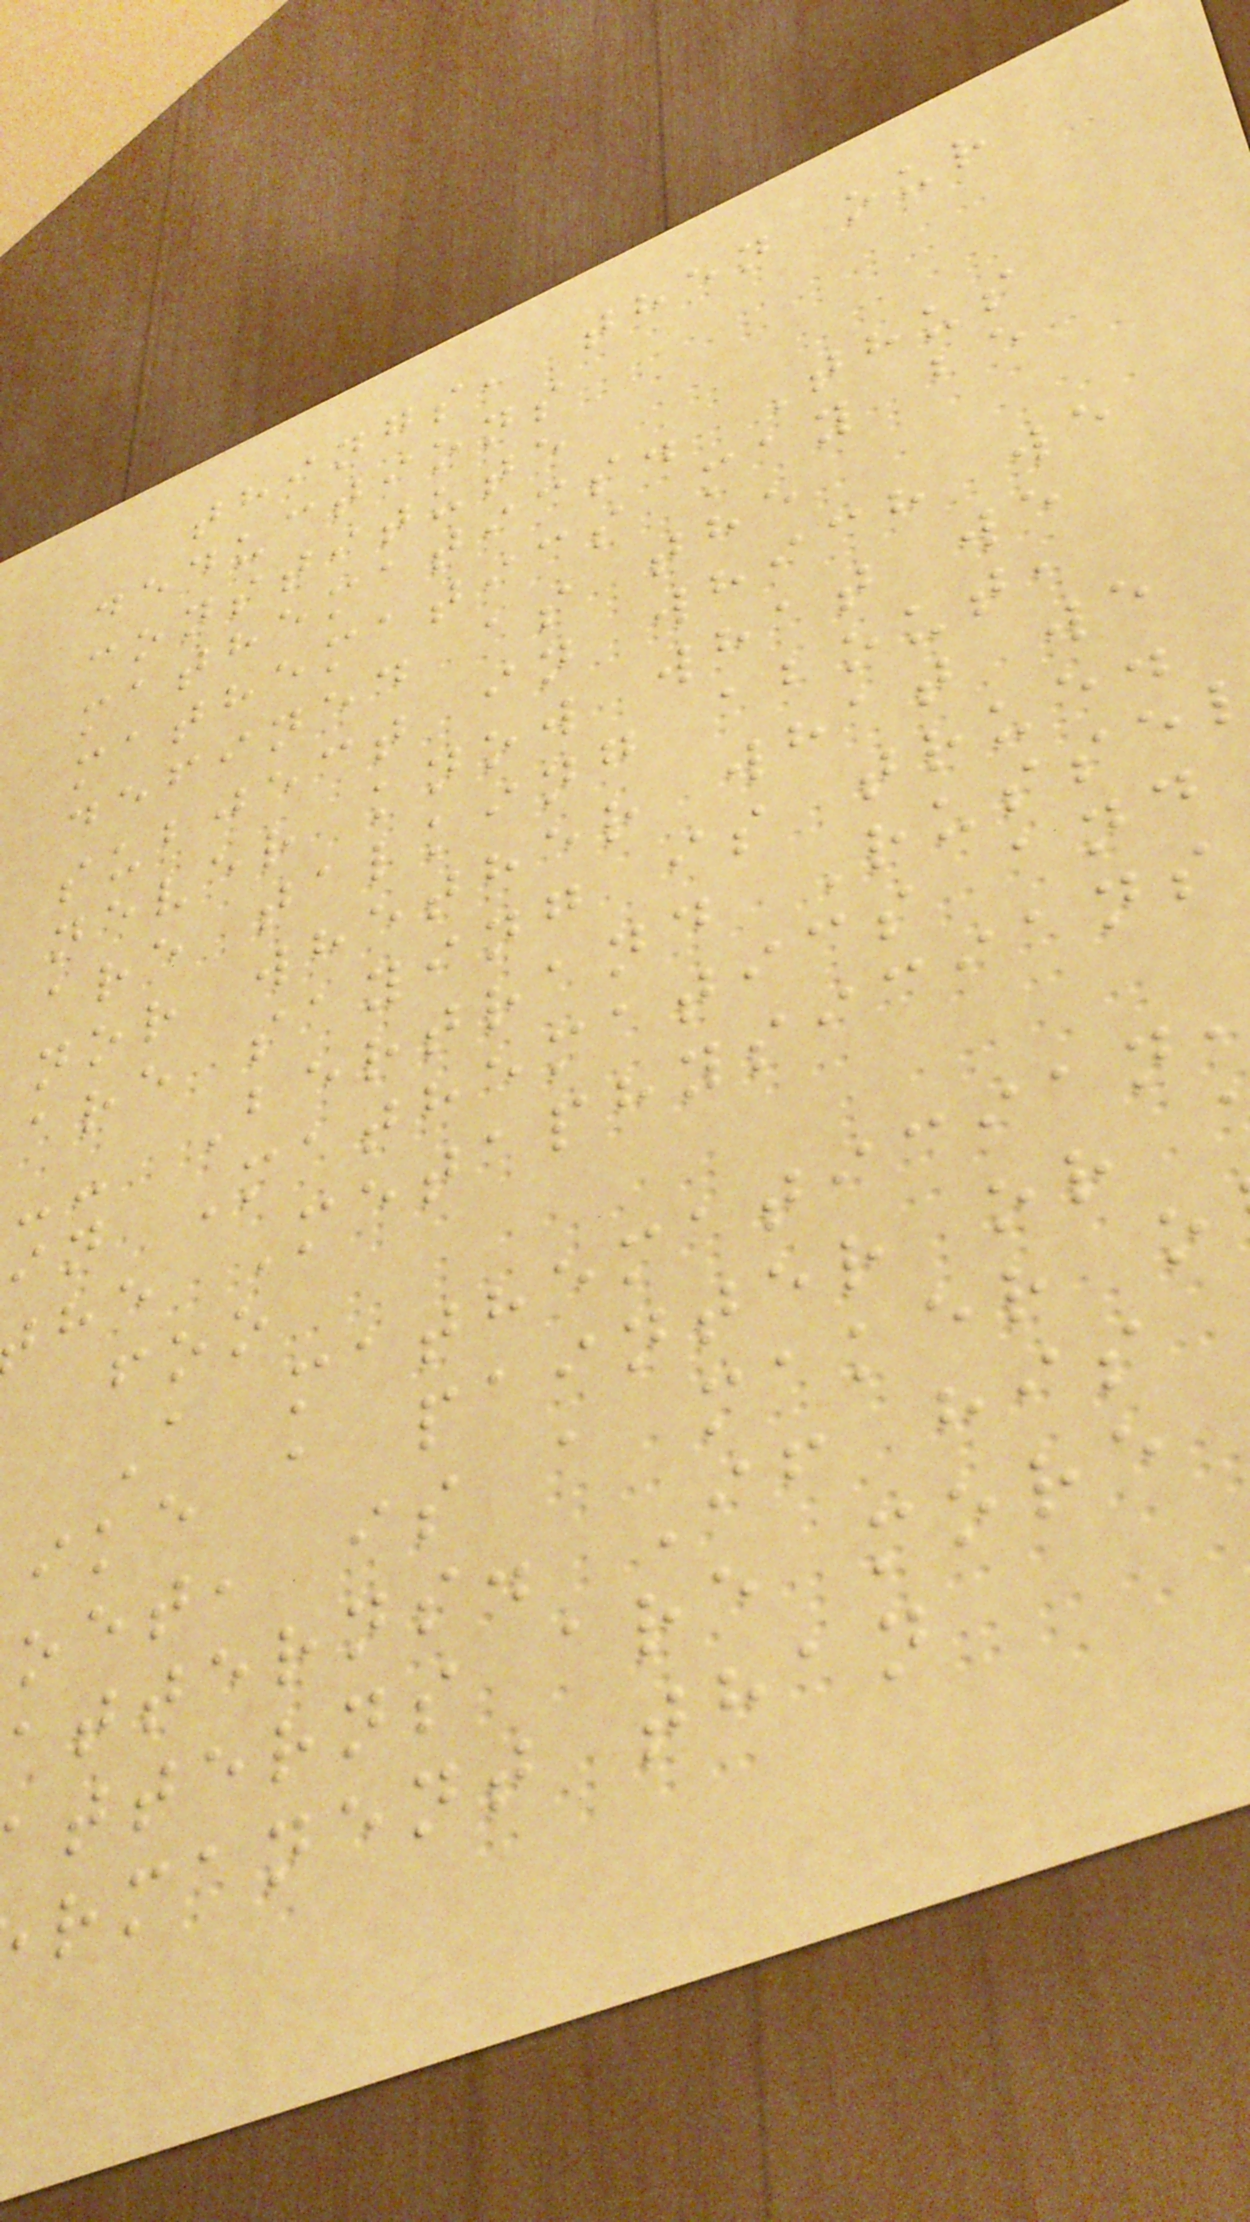things, then our
deductions
constitute
mathematics. Thus
mathematics may be
defined as the
subject in which we
never know what we
are talking about,
nor whether what we
are saying is true.
-- Bertrand Russe
in Mathematics and
he Metaphysicians
foo
A mathematician
ike a painter or
oet, is a maker o
atterns. If his
tterns are more
rmanent than
